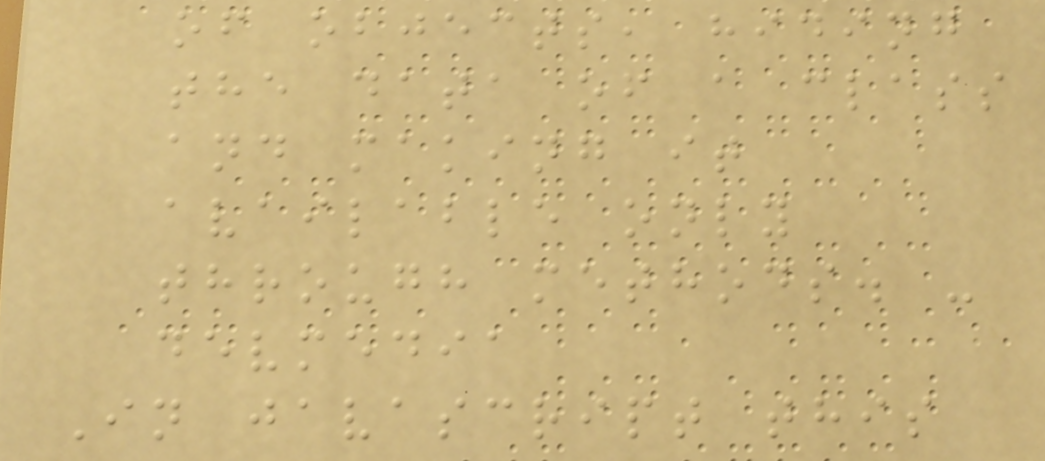of objects, hiding
the data of a class
and making it
available only
through methods. -
devmedia
In javascript this
